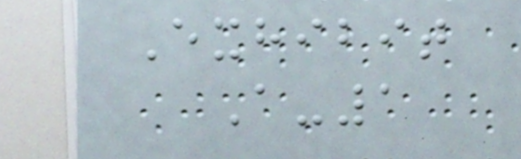Exhibit
A-1
